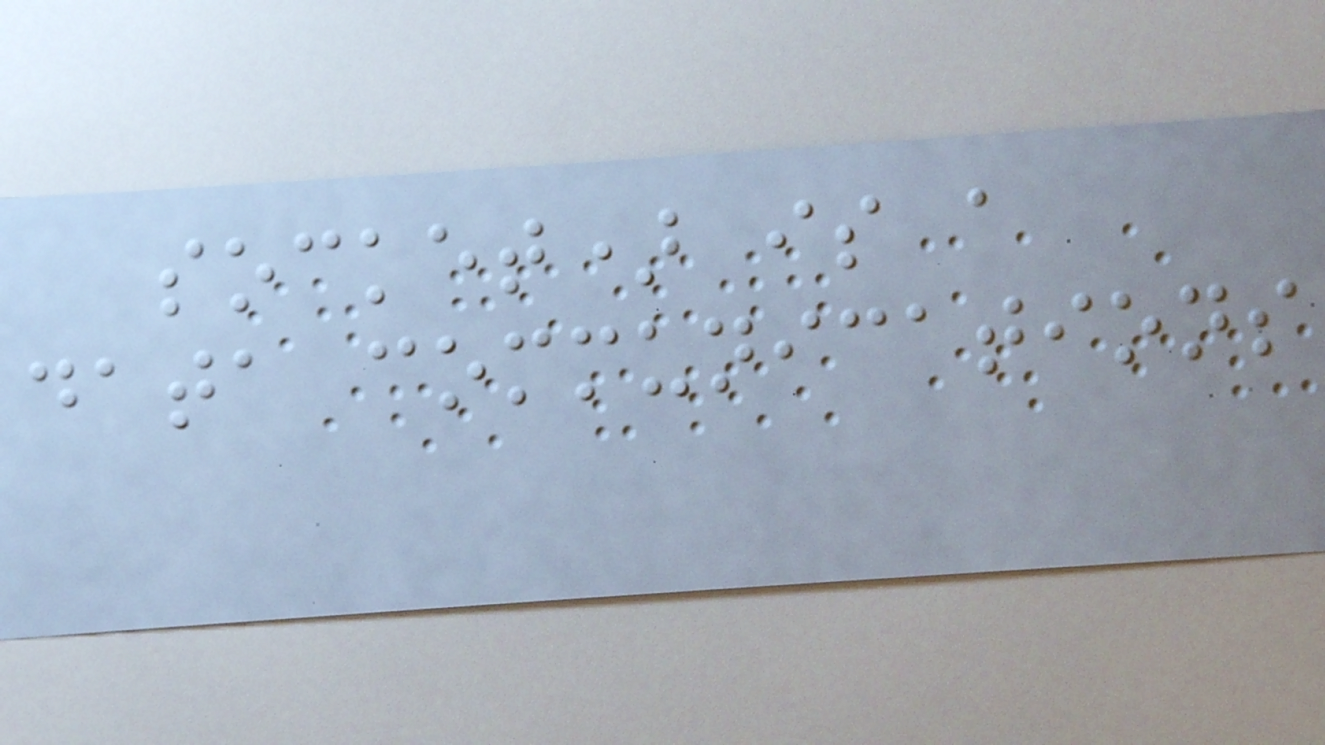socket) is a
data communications
